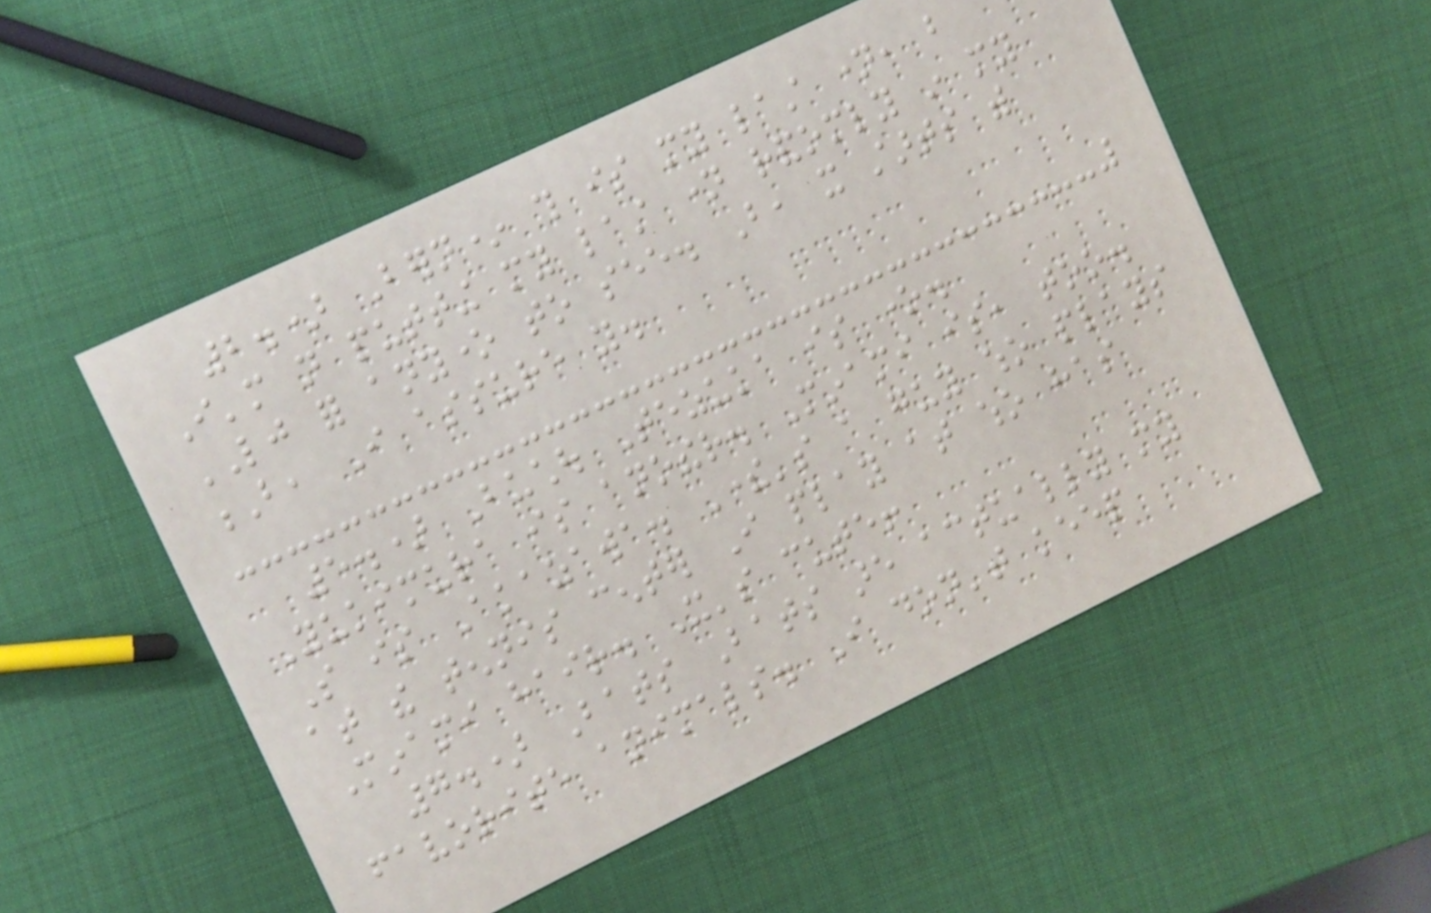2.) Bern* this is my last name, but
I'm not putting my last name randomly in my
LJ for anyone to see. But, it starts with
B, I assure you.
5.) Buchou Tezuka is one.
Yukimura is another. Minami is, too.
So is Akazawa. There's a guy who plays
at the tennis center I play at who has
Minami hair. It's cute!
7.) Bats Bats are actually my
favorite animals. I don't keep
